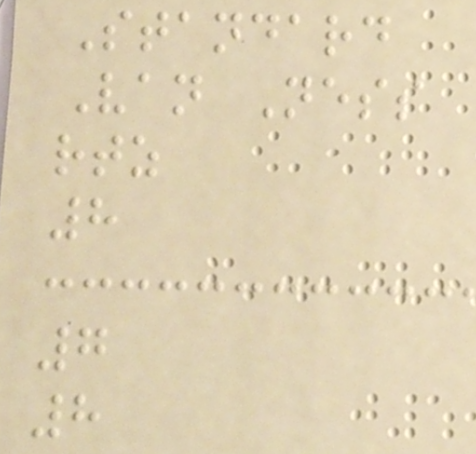Standard
Van Ness
rtz
8
7
8
